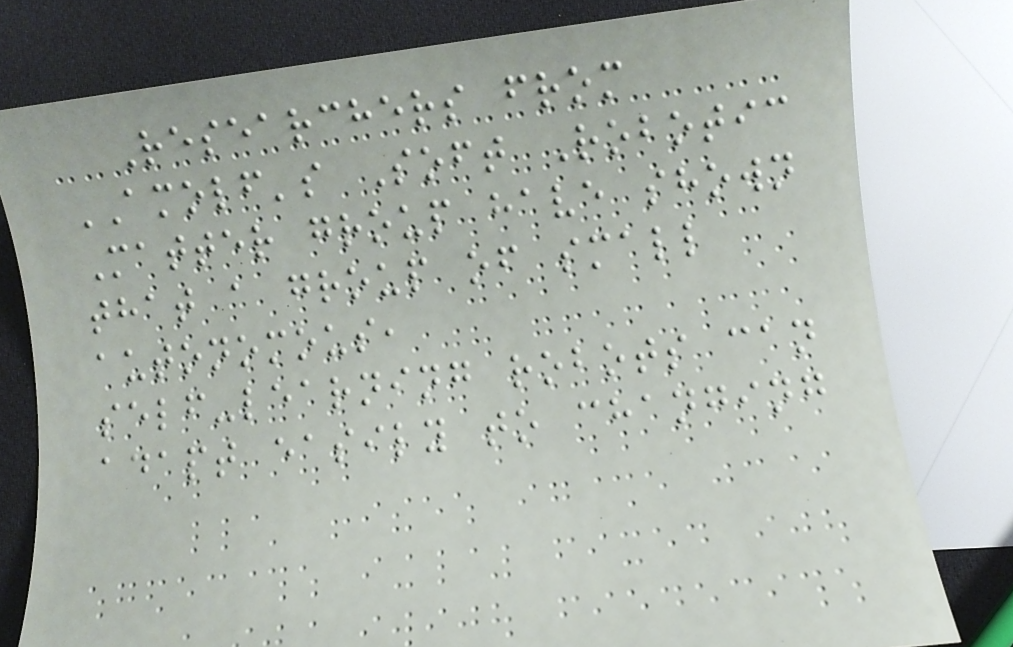Researchers from
AMOLF's Soft Robotic
Matter group have shown
that a group of small
autonomous,
self-learning robots can
adapt easily to changing
